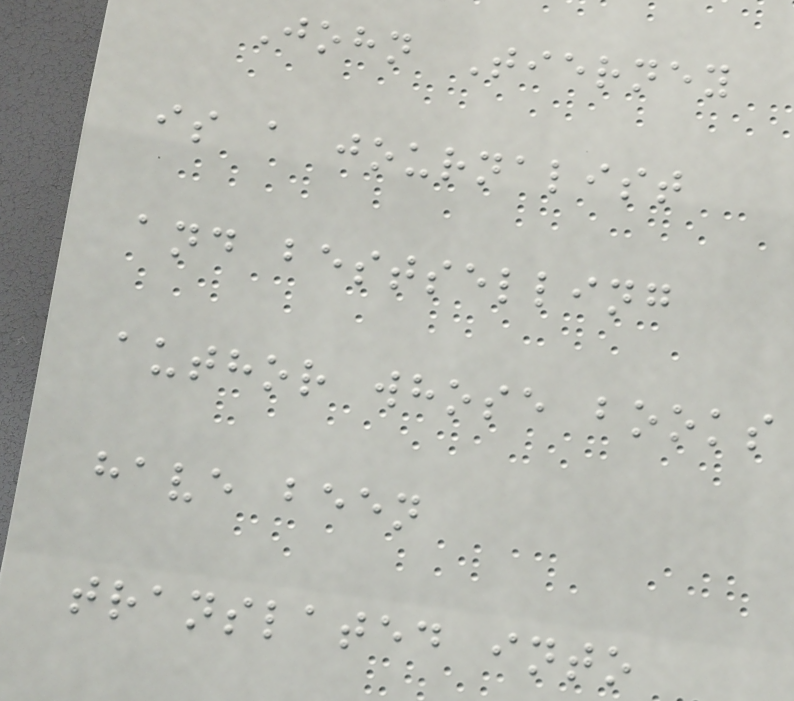John Tierney
is a journalist
and bestselling
author whose books
have been
translated into
